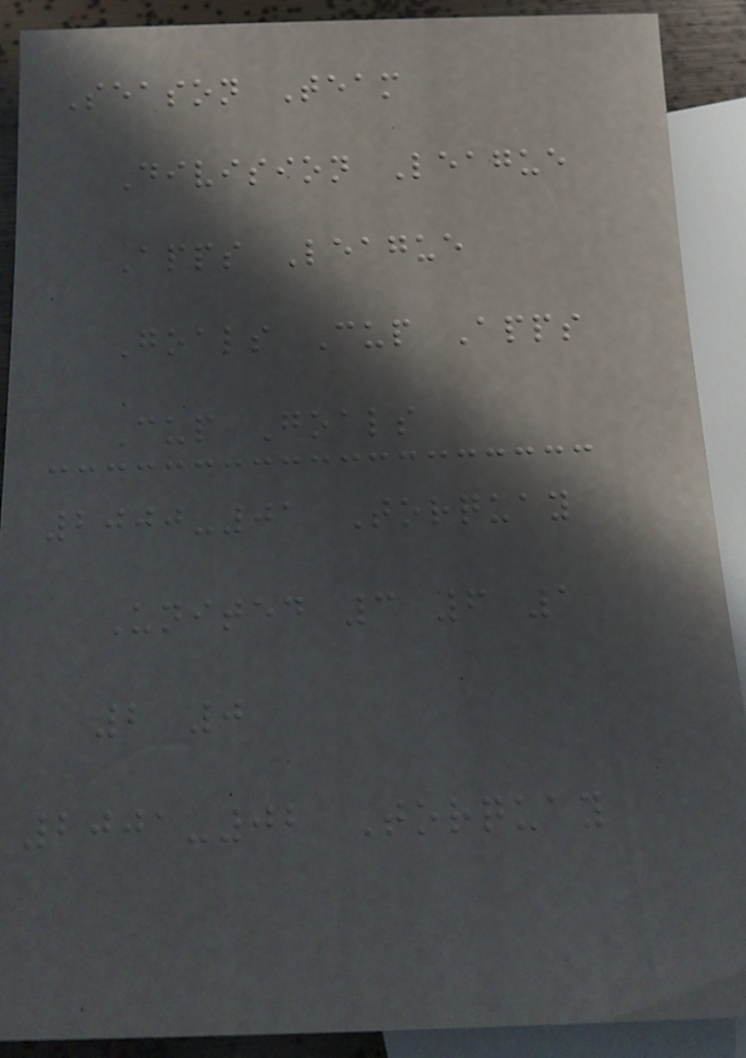Season Team
Division League
Apps League
Goals Cup Apps
Cup Goals
2000-01 Torquay
United 3 6 1
2 0
2001-02 Torquay
